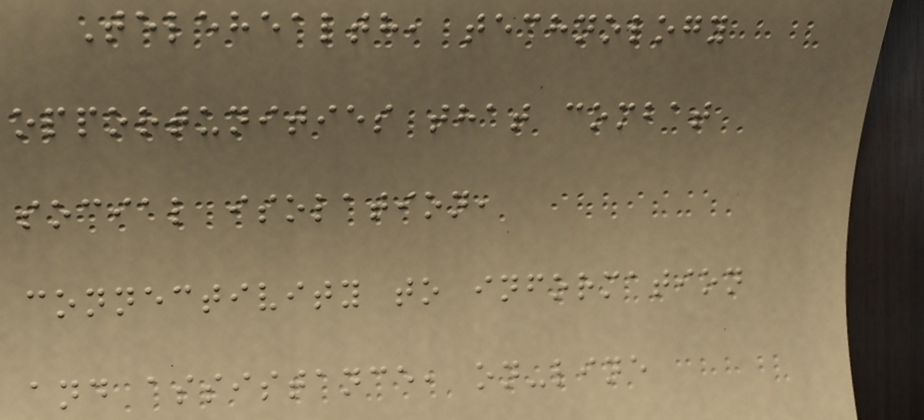Telehealth, technology
opportunities that combat
social isolation,
connectivity to information
and assistance, on-line
